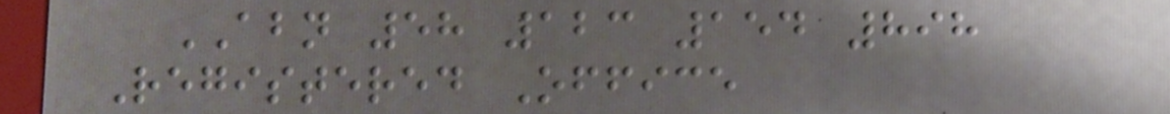ABN 58 123 154 898
Registered Office
